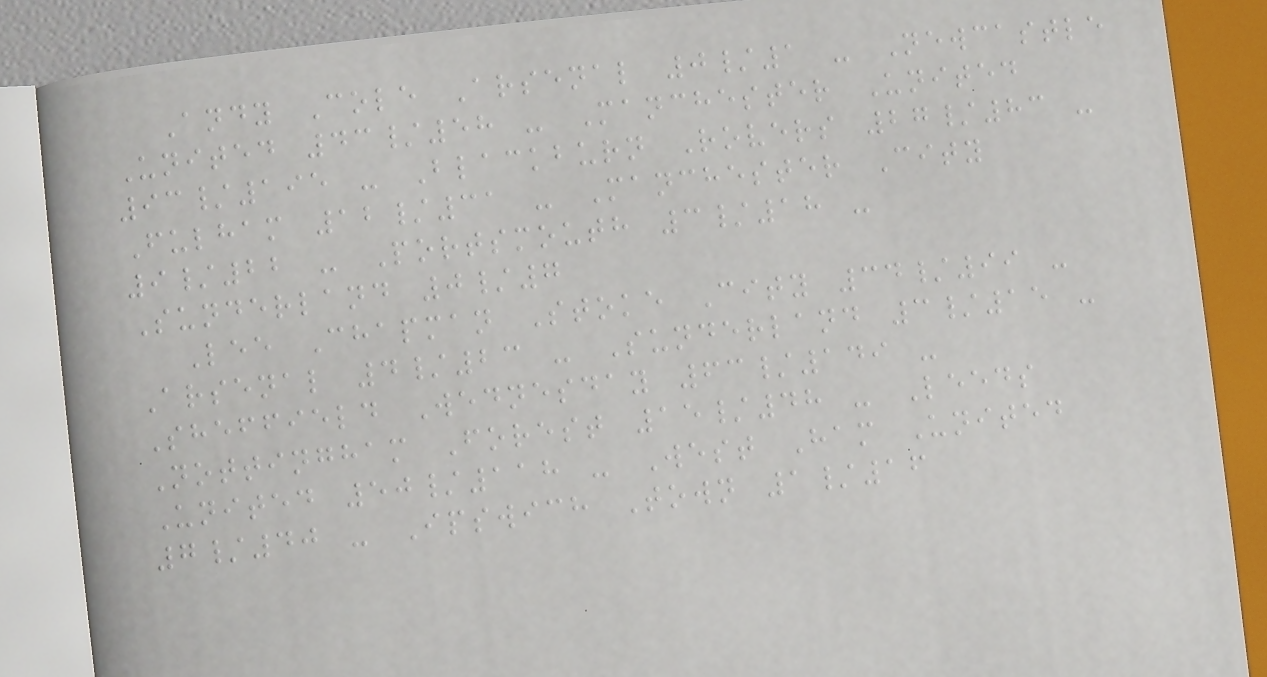Andy Cole Arsenal 0/1 - Newcastle
United 43/58 - Manchester United
93/195 - Blackburn Rovers 27/83 -
Fulham 12/31 - Manchester City
9/22 - Portsmouth 3/18 -
Sunderland 0/7
Lee Chapman Stoke City 34/99 -
Arsenal 4/23 - Sunderland 3/15 -
Sheffield Wednesday 63/149 -
Nottingham Forest 15/48 - Leeds
United 50/118 - West Ham United
7/40 - Ipswich Town 1/16
